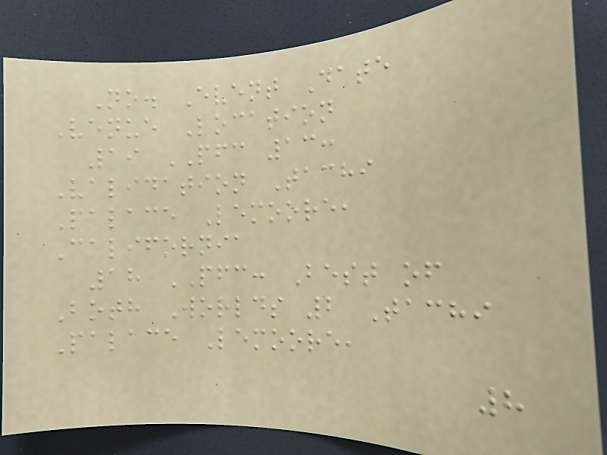No. Event Date
Venue Location
19 PFC 13:
Validation Tachi
Palace Lemoore,
California
18 PFC: Best of
Both Worlds 2 Tachi
Palace Lemoore,
8
